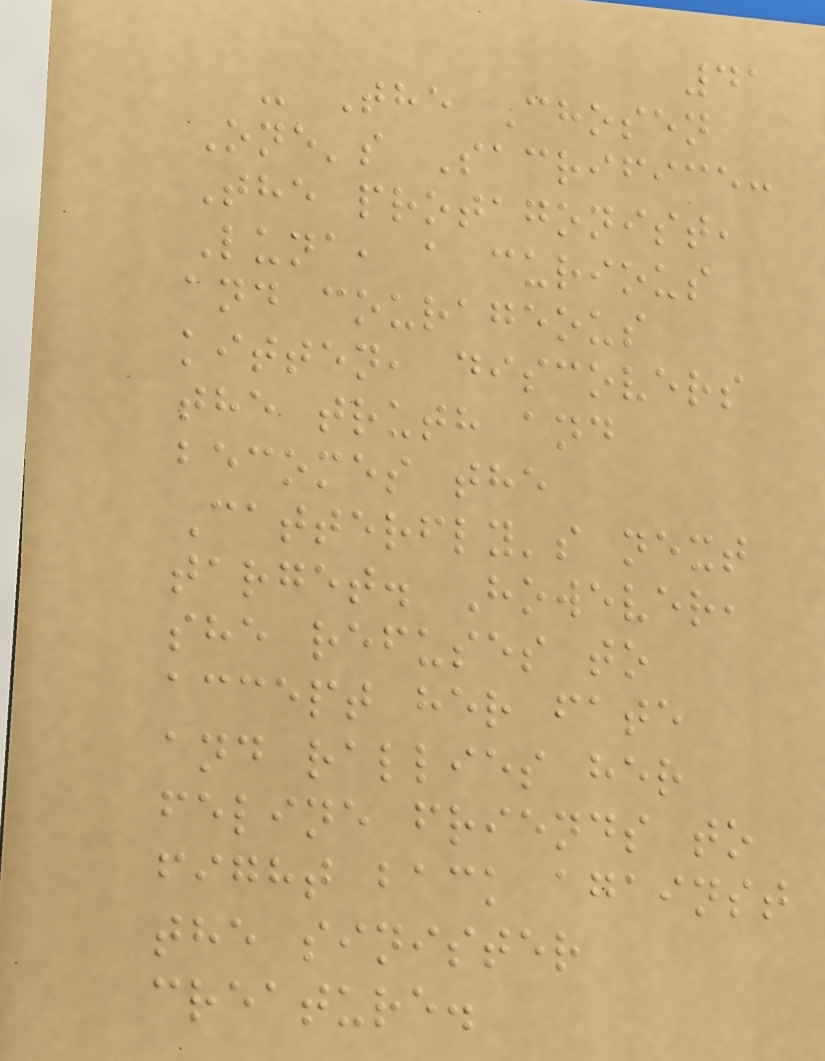41
- The Chosen
One's Sacrifice:
The protagonist,
Luna, a curious
and courageous
kitten, discovers
the truth and
becomes the
Catterfly's next
target. However,
she refuses to
accept her fate
and rallies her
feline friends to
fight back against
the sinister
creature.
